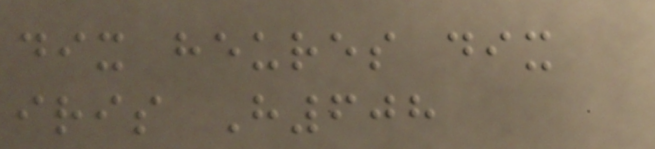dix heures dix
iris H608
